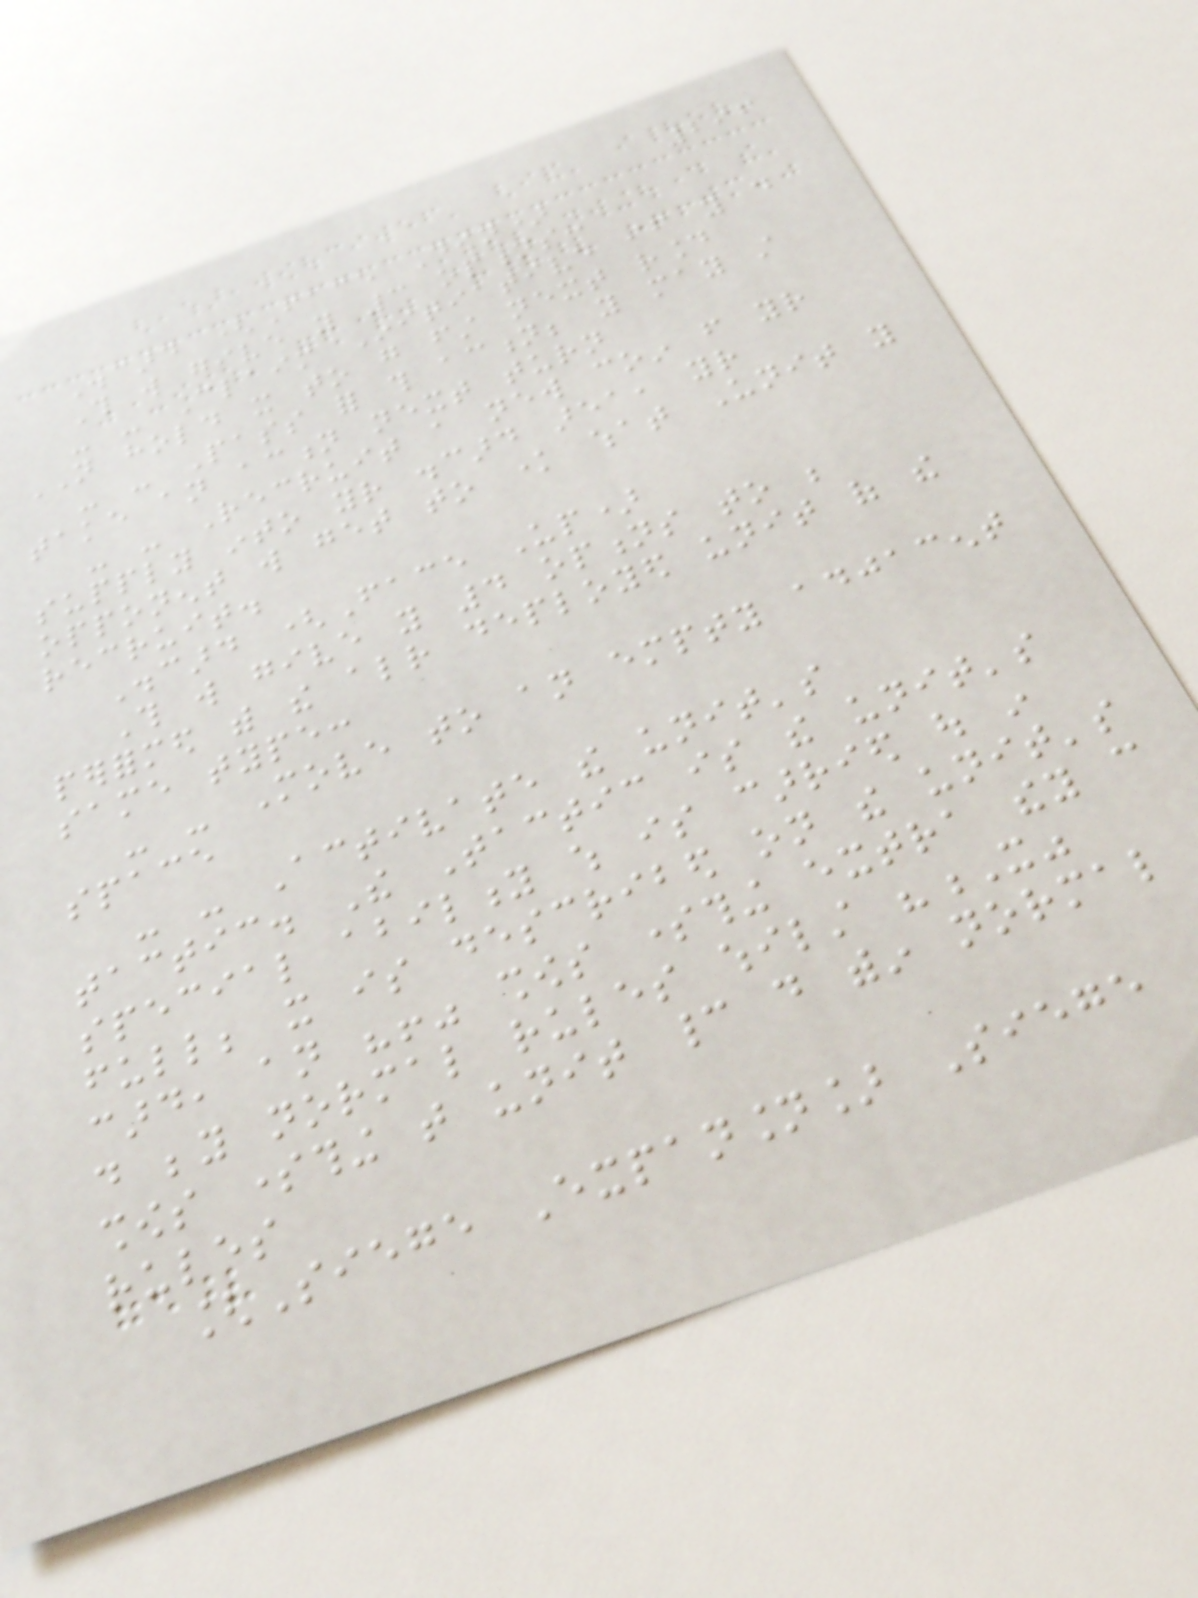296
Discard (Face Down)
This will give you 3 options:
- - Claim Initiative if you do
NOT hold it to go first next round
- - Pass for this action; you may still
take an action next turn
- - Recruit a new coin from your
supply into your discard area, your
opponent will get to know what Unit you
recruit.
Discard (Face Up)
This will give you 4 options to be
performed with the already deployed unit of the
same type:
- - Move to an empty adjacent
space
- - Activate the unit's
tactic. The Tactic is the unit's
special ability which is carried out in
full; it is described on the unit's
card, an "!" shows something extra they can
do beyond normal rules whilst "X"
shows something that unit cannot do within normal
rules
[Siege Expansion] Siege
